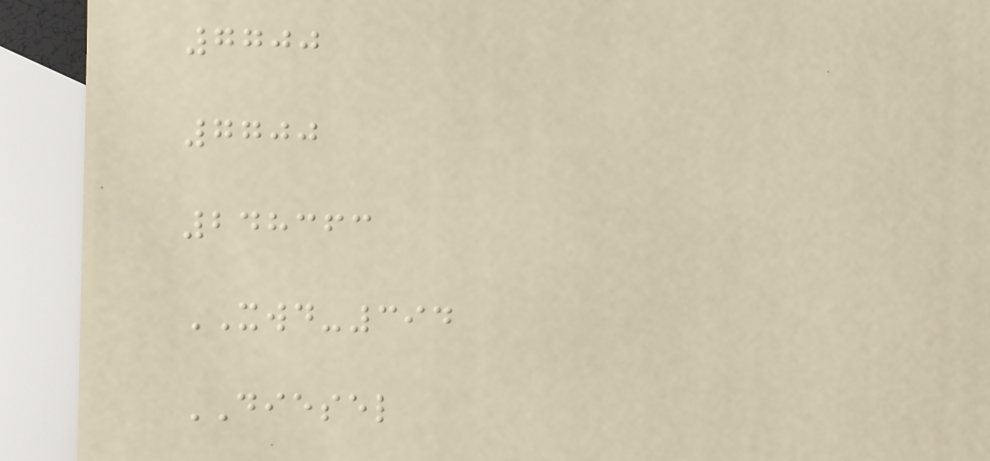7700
7700
248363
XWD-394
DIESEL
